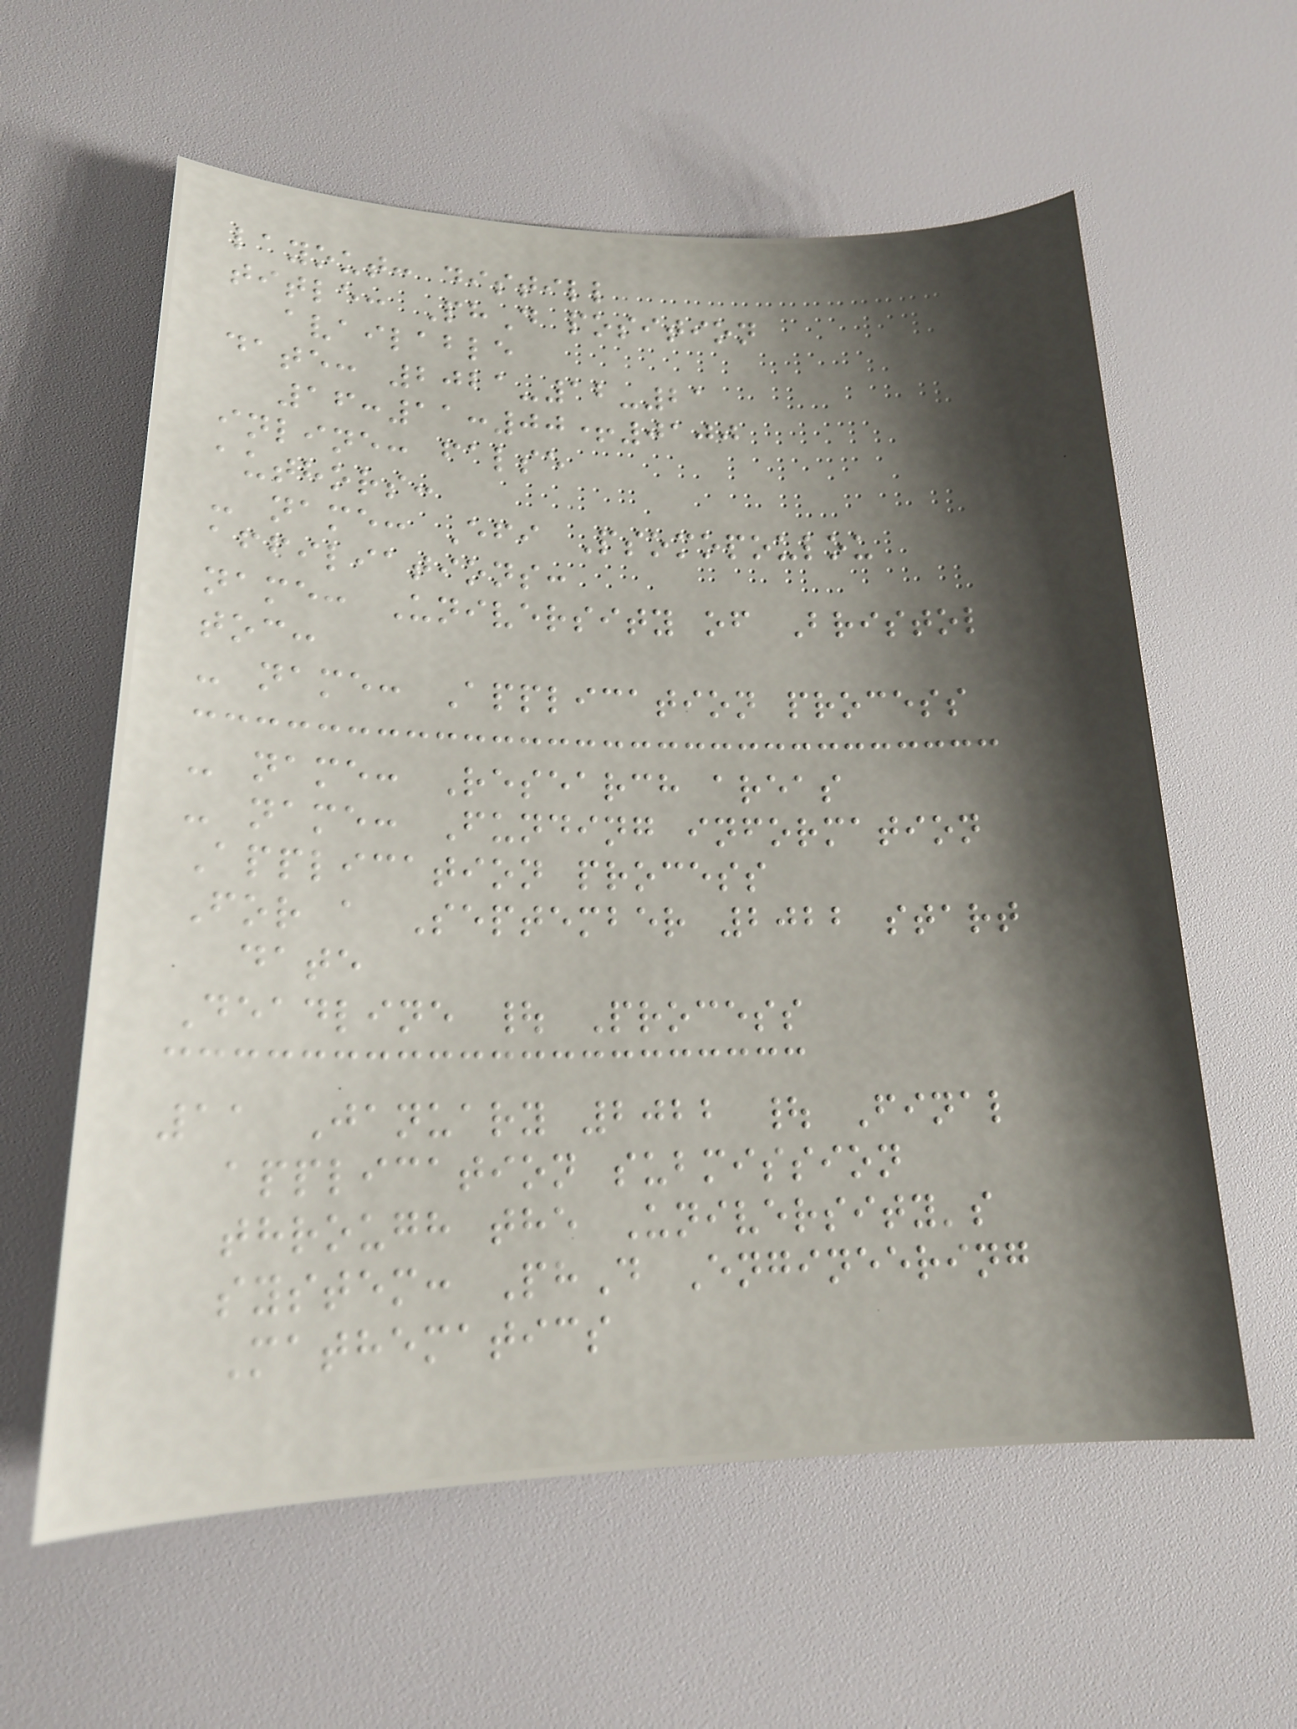layout: distill
title: PhD position
available
date: 2021-12-21
16:11:00+0100
inline: false
authors:
- name: Efi Psomopoulou
affiliations:
name: University of Bristol
toc:
- name: Application process
- name: Research areas
- name: Funding information
Application process
For a September 2022 start
date
Deadline | Process
11 January 2022 | Final
application submission
through the University's
system: PhD Engineering
Mathematics
